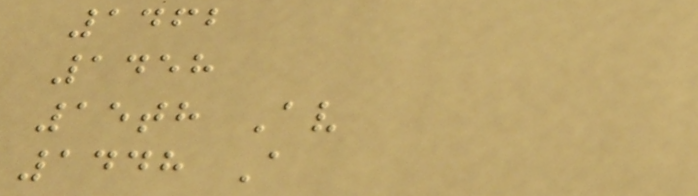1462
1458
15th Av
1448 A
